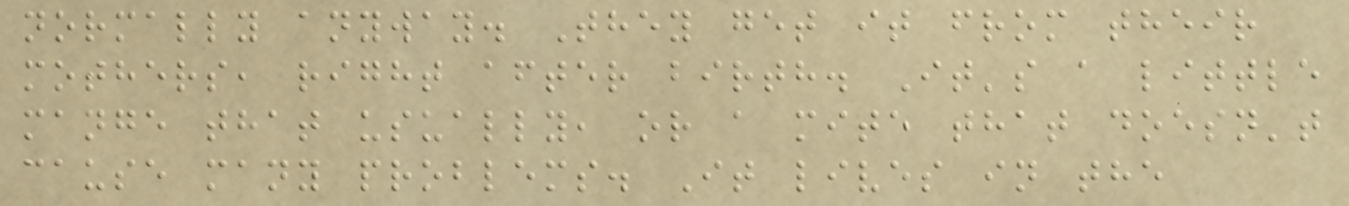normally anyway. They get it from their
mothers, right after birth. It's a little
mange that usually, or a mite that doesn't
cause many problems. It lives in the
